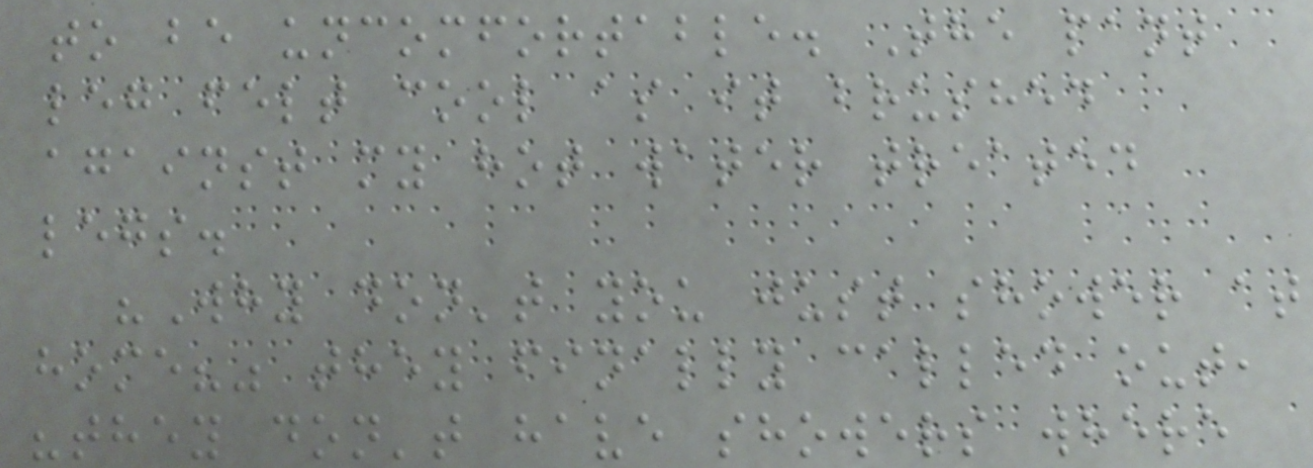to be uncomfortable. The pant
leg felt cool as it brushed
against my hot water treated
legs.
"Why don't you just shower at
home?" they finally called out,
"they don't have showers where
